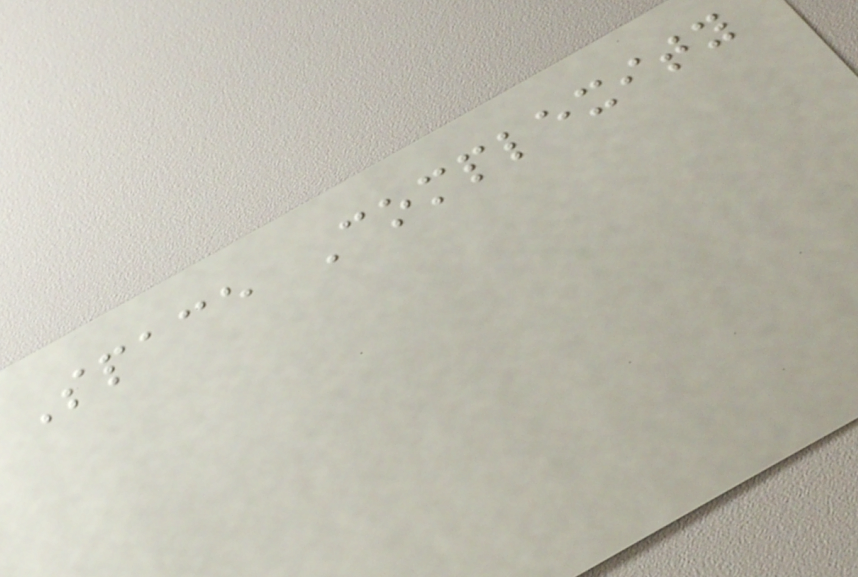Space Complexity
